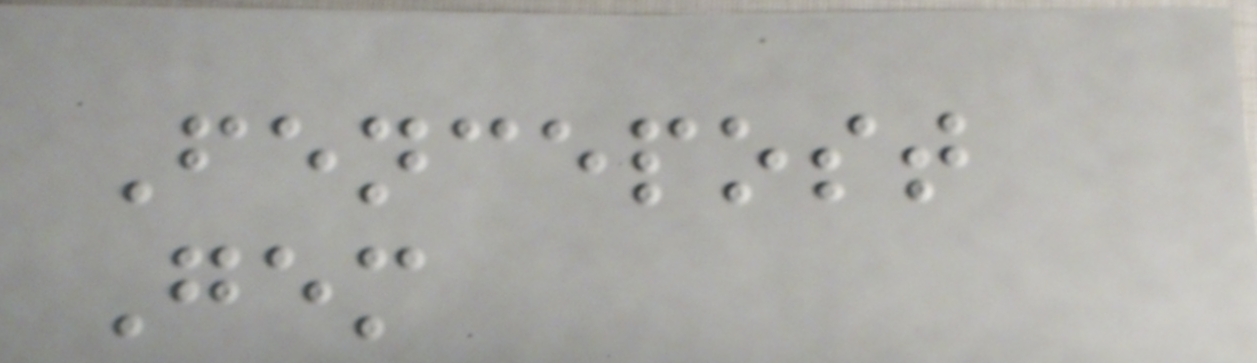Fencepost
Gem
